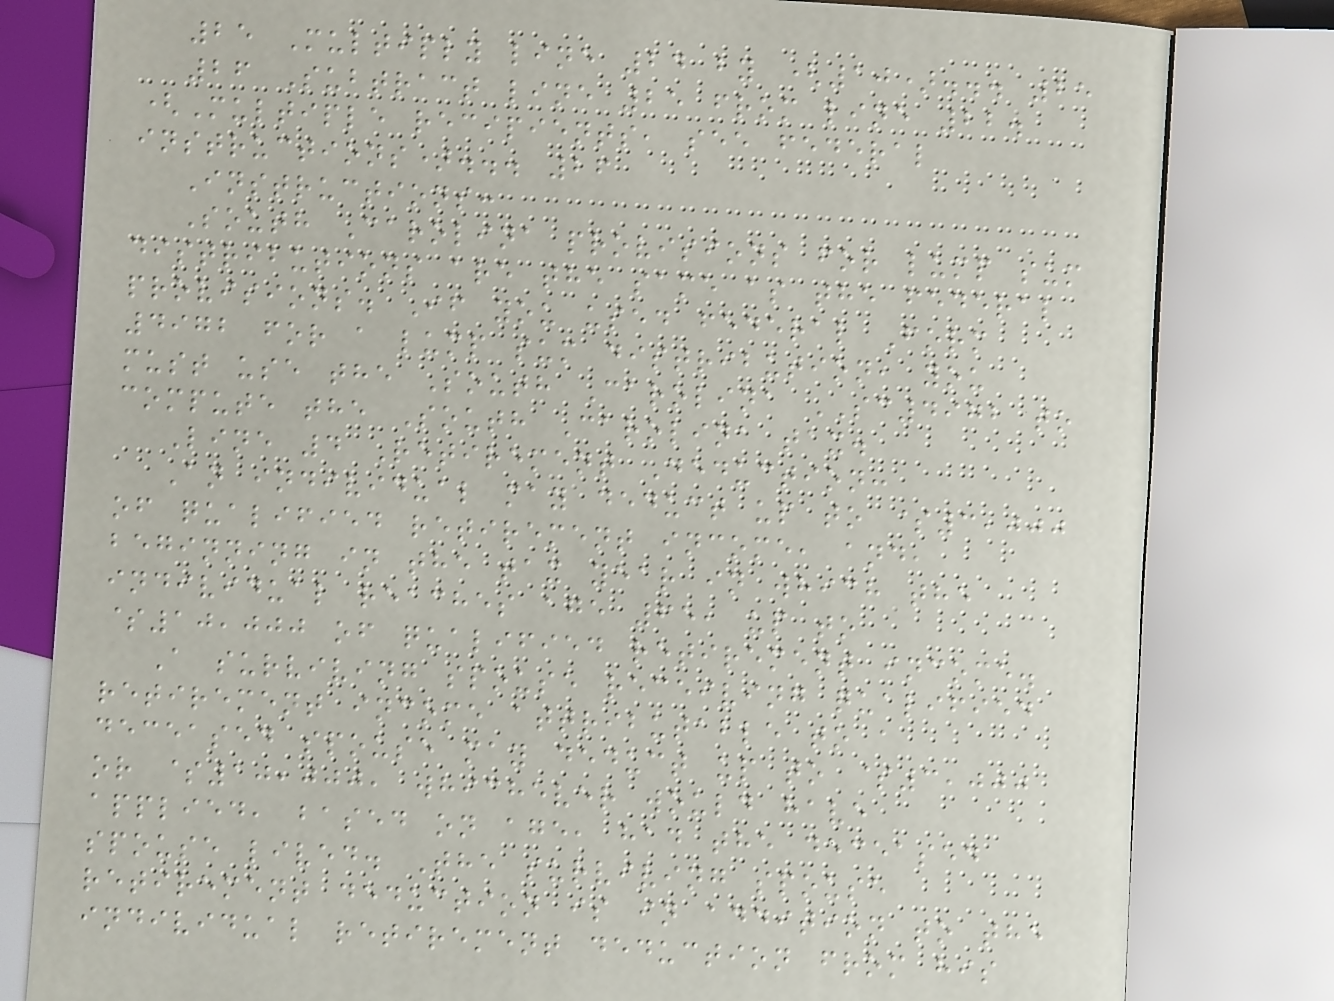25 Multiply line 24 by (10)... 25
26 Subtract line 25 from line 22.
(Multiple recipients, see federal
instructions)... 26
Instructions:
South Carolina provisions for lump sum
distributions are the same as the federal
provisions. If you used federal Form
4972 for a lump sum distribution, you
must use the South Carolina SC4972 to
compute the South Carolina tax.
Line 4 Retirement Deduction:
An individual may deduct up to $3,000
of qualified retirement income, and,
beginning in the tax year in which the
individual reaches age 65, up to
$10,000 of qualified retirement income.
A surviving spouse receiving qualified
retirement income attributable to a
deceased spouse may deduct up to $3,000
or $10,000, whichever would have
applied, based on age, had the deceased
spouse lived. The surviving spouse
retirement deduction is in addition to the
individual retirement deduction from his
